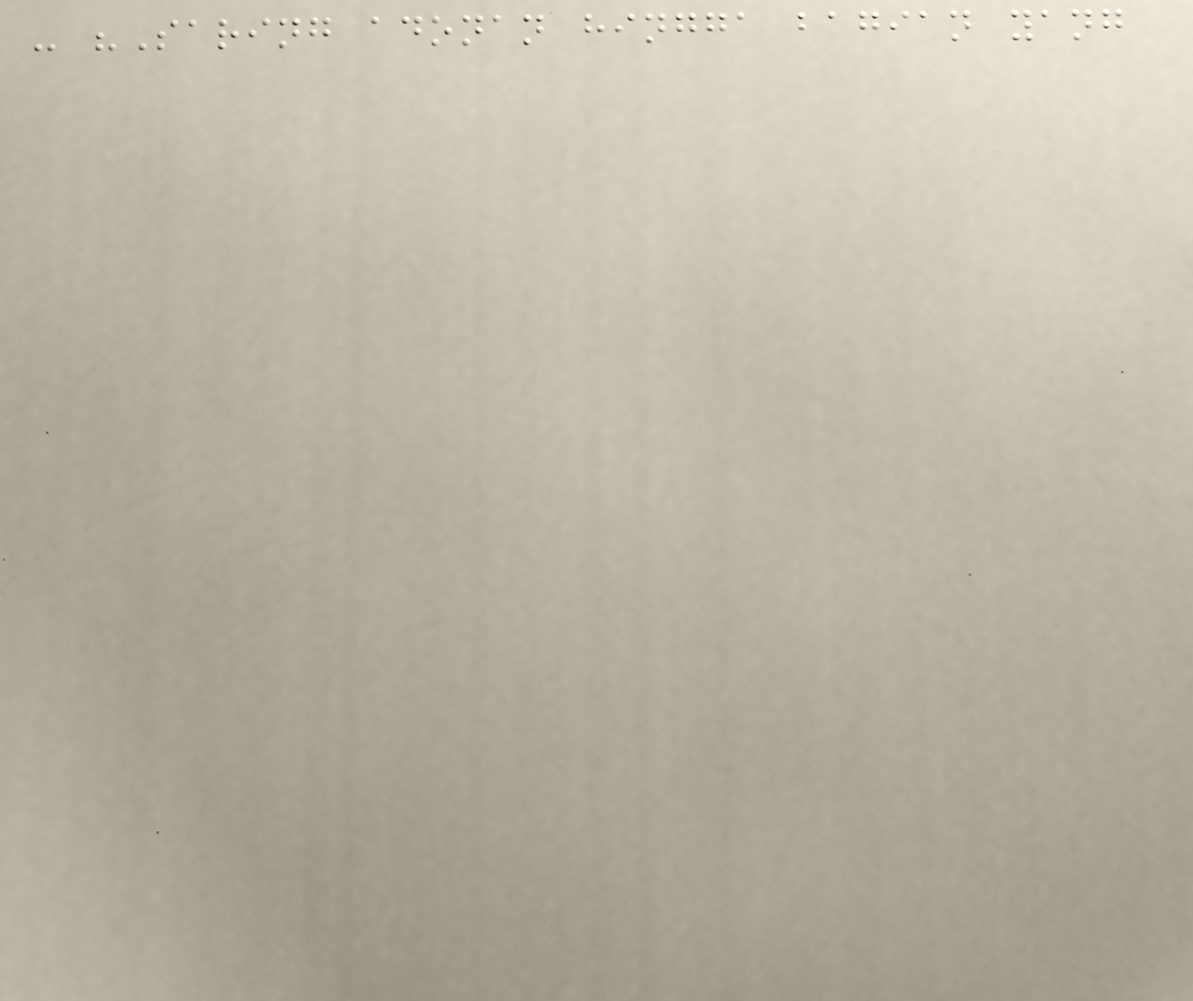- "Saring adonan hingga bagian yang
